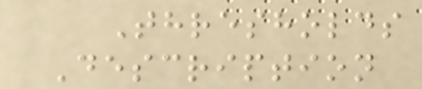Thresholds
Description
